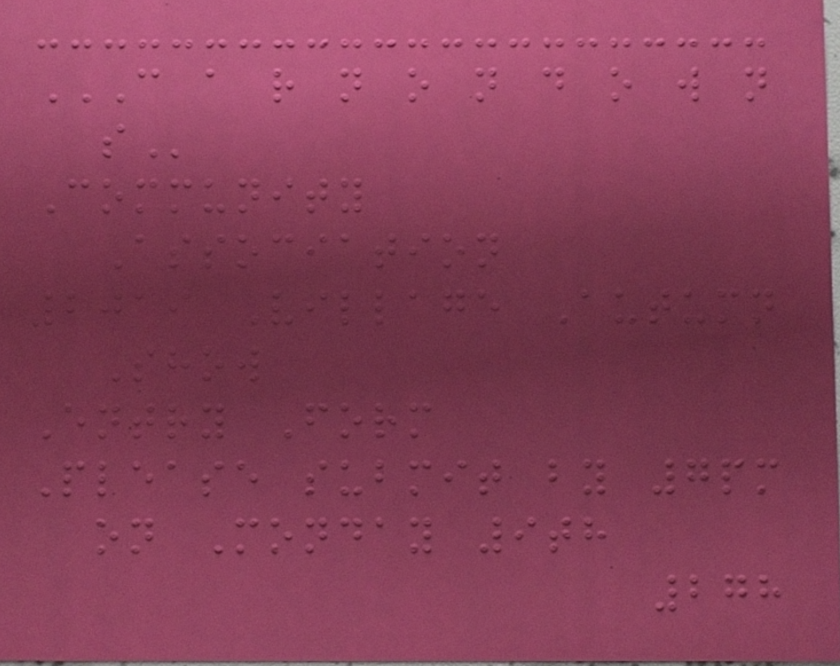C A R N O N D O W N
S
Community
Association
2019 Village Autumn
Show
Entry Form
Please submit by 7pm
on Monday 9th
278
